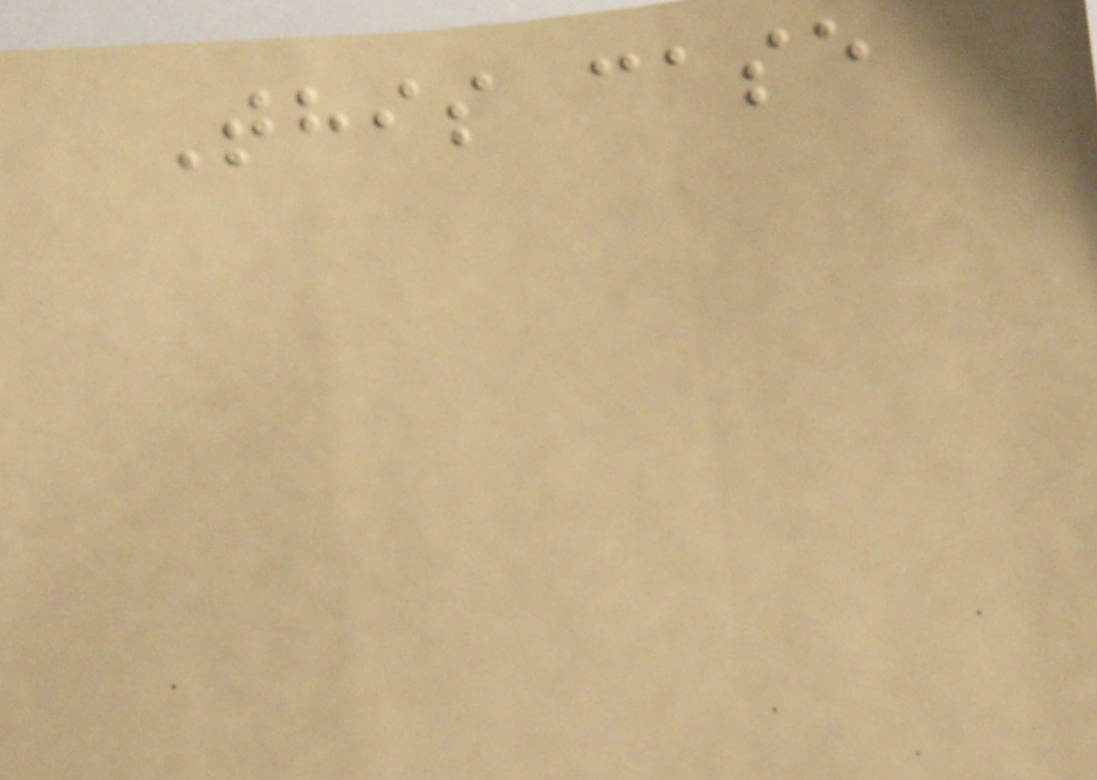This case
